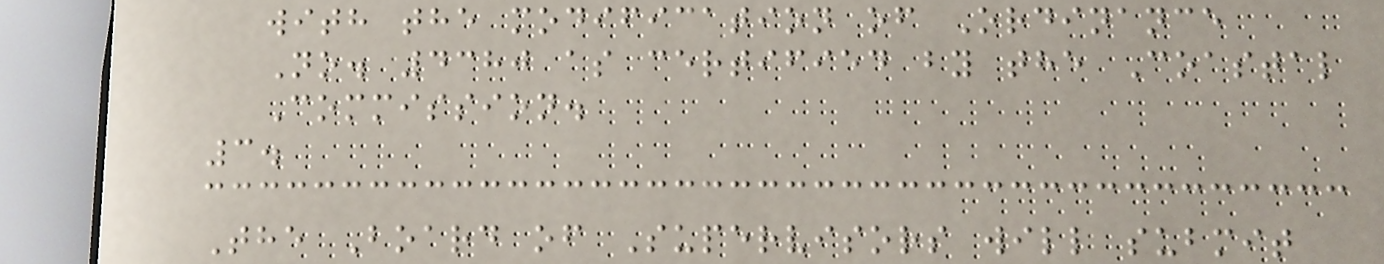with the modification of Ordinance
No. 4380 as certified by the Coastal
Commission.
3.
The Board of Supervisors will submit
